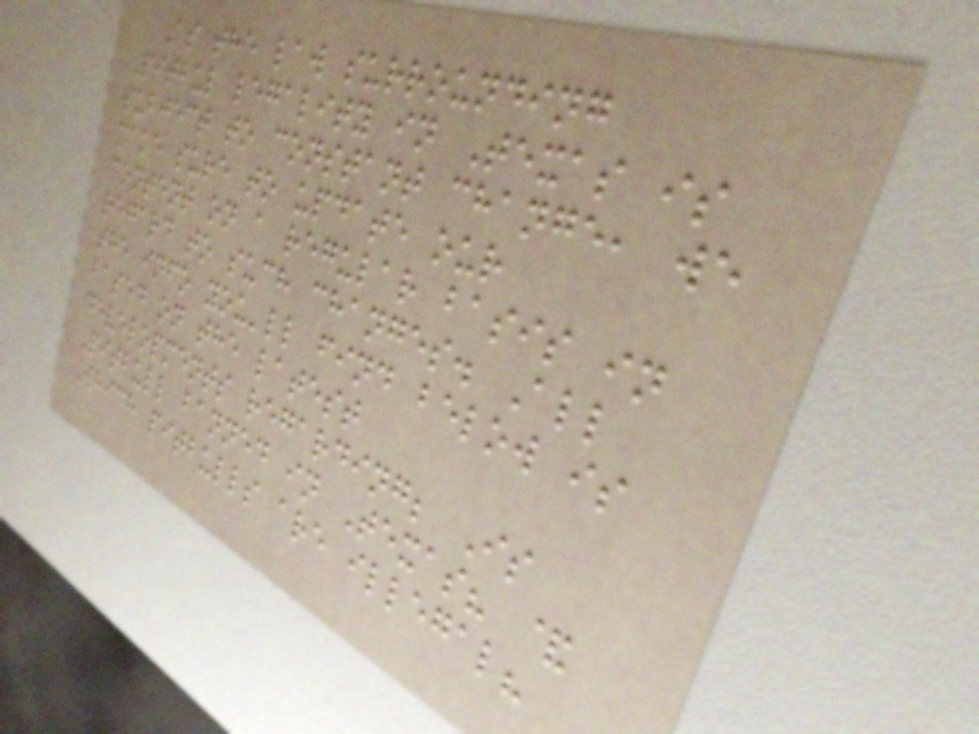As the law surrounding
Pitbul legality in Texas is
subject to constant change, we
make sure to update our
content on a regular basis in
regard to such changes. All
the info you'll find below is
based on the latest
developments regarding; Is
Pitbull banned in Texas? &
Which pitbulls are illegal?
